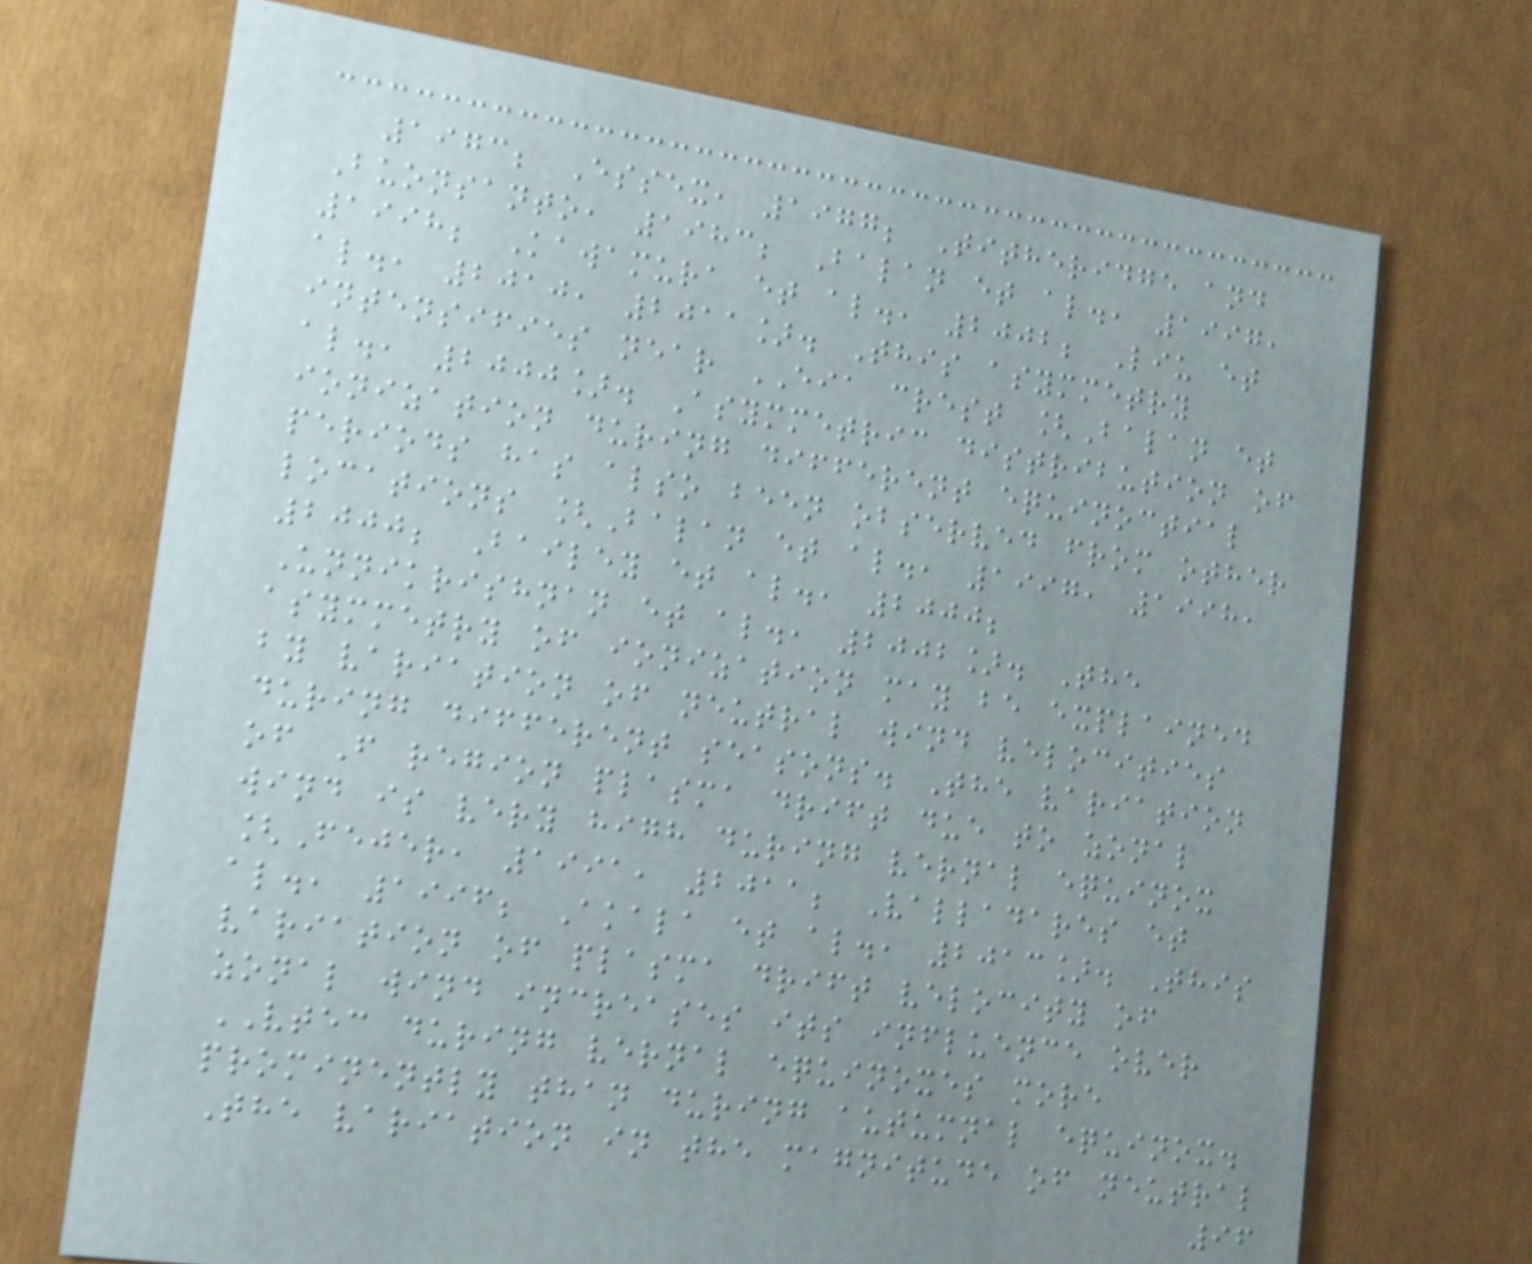1973; Essex, 1977; Titheridge and
Buonsanto, 1983; Balan et al., 1997,
1998; Kawamura et al., 2002; Liu et
al., 2010, 2011]. This asymmetry
intensifies near EIA crest [Balan et
al., 2000]. Asymmetric distribution of
ionization during different equinoctial
periods has also been observed from other
locations [Balan et al., 1997, 1998,
2000; Bailey et al., 2000;
Unnikrishnan et al., 2002]. The
asymmetry of ionization may be explained
by variation of neutral wind velocities
during different seasons. The variation
of F region plasma drift due to zonal
wind is very high during vernal equinox
[Fejer, 1991, 2011; Valladares et
al., 1996; Akala et al., 2013]. This
variation of plasma drift velocity of
zonal wind increases its influence over
VTEC during vernal equinoxes more
prominently than during autumnal equinox.
The variation in the magnitude of neutral
96
